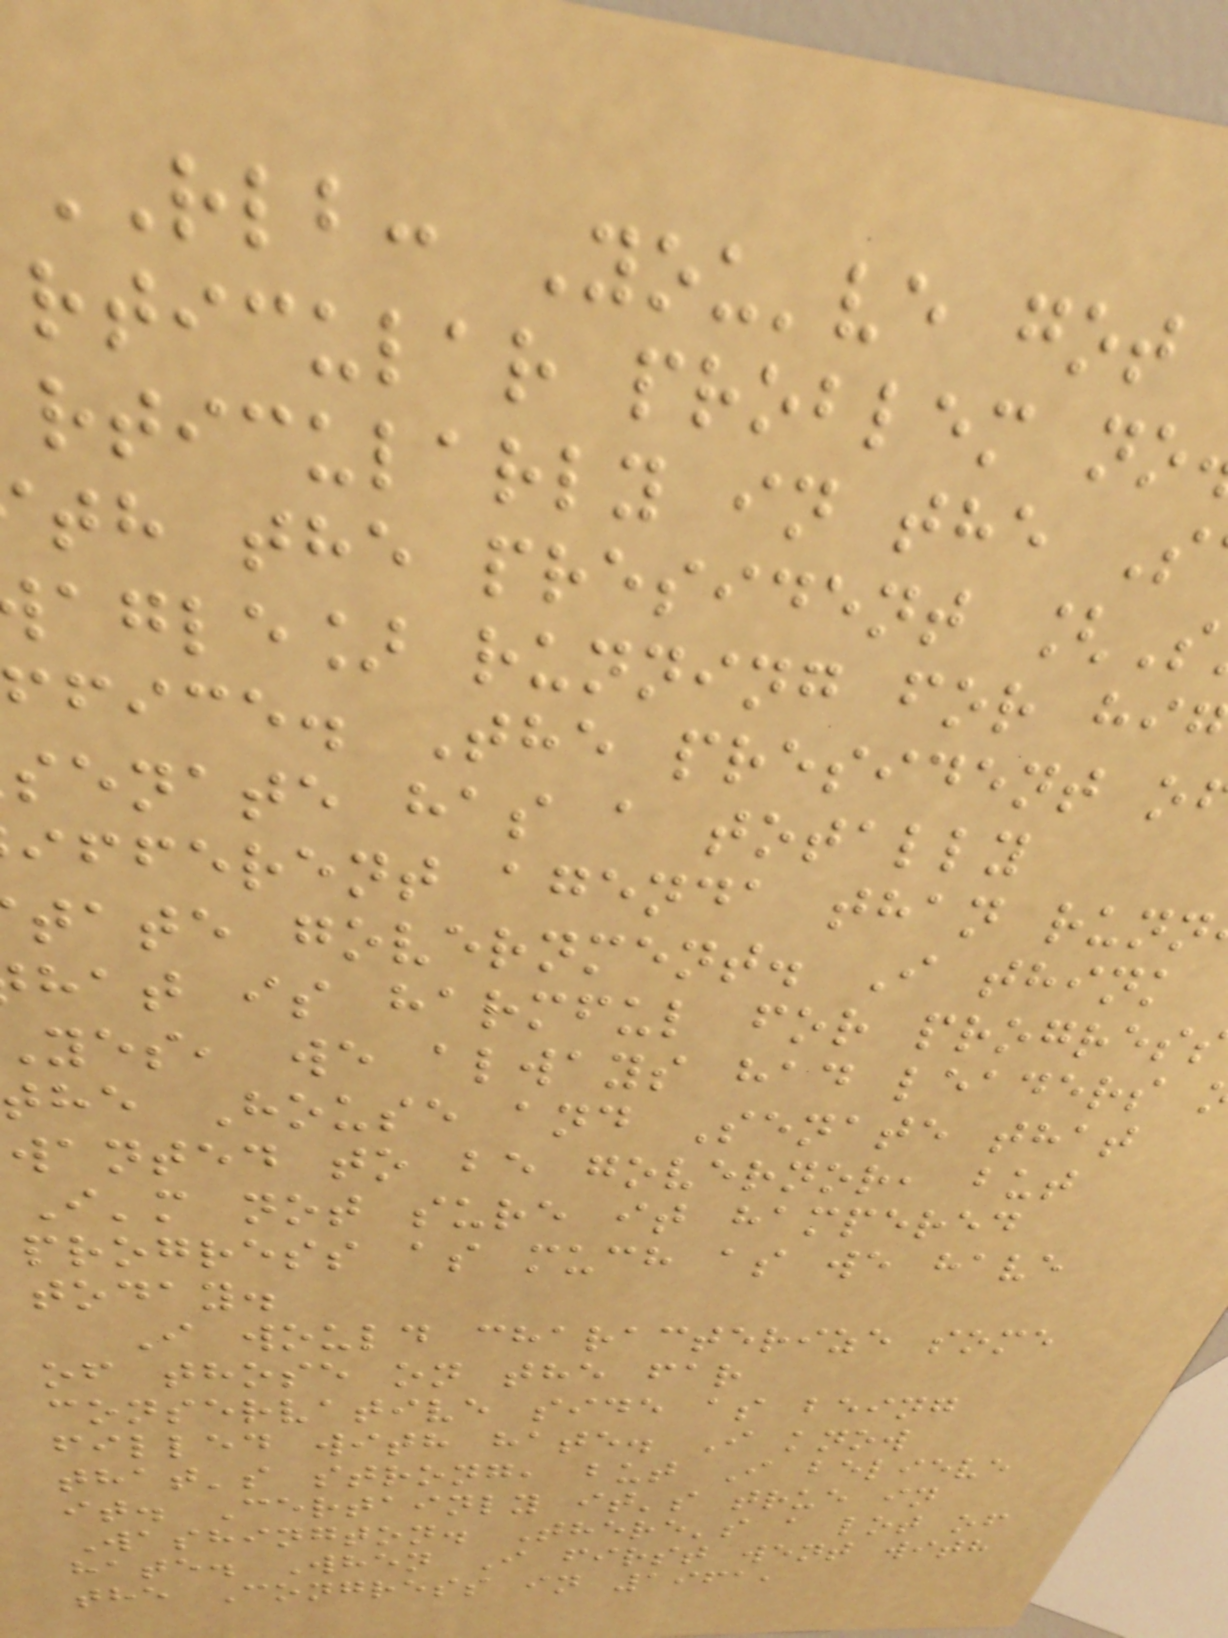RLB: You've got
rticular problem no
rticularly in the S
th the president [S
agle] running for hi
ffice. The president o
senate has a totally
ifferent agenda than runn
tate government. I think
hat is harmful for progres
yes, we always had leaders
the House and Senate that
wanted to be governor, but
I'm not sure it hampered
progress as much as we have
today.
I would characterize some
of those on the far
conservative side as being
filled with hate. I know
that's strong, but I believe
it. Certainly it's true in
Washington. There's a lot of
hate. When I first went with
the Congress in 1961,
